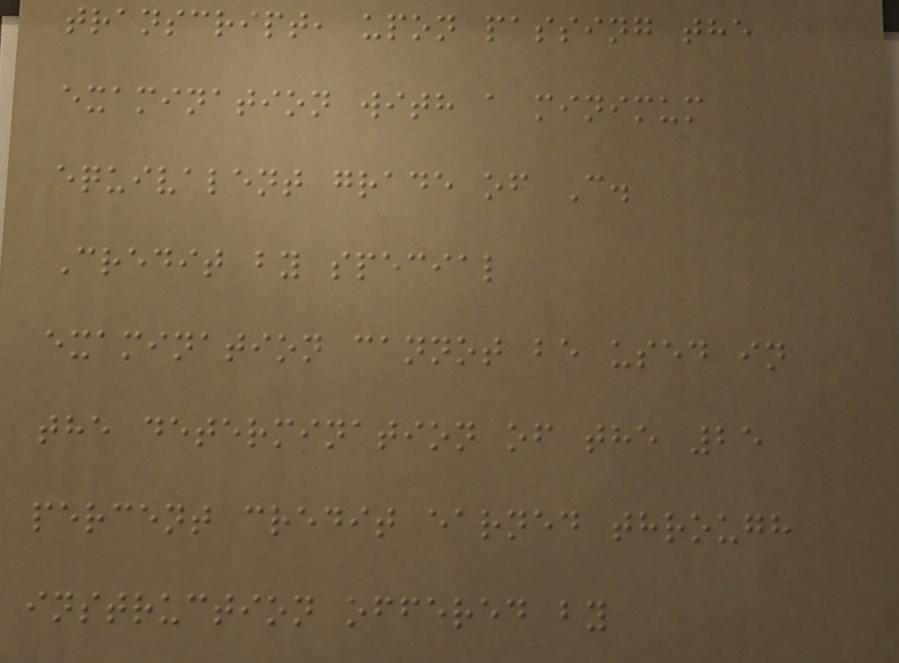transcript, upon passing the
examination with a minimum
equivalent grade of C.
Credit by special
examination cannot be used in
the determination of the 25
percent credit earned through
instruction offered by
